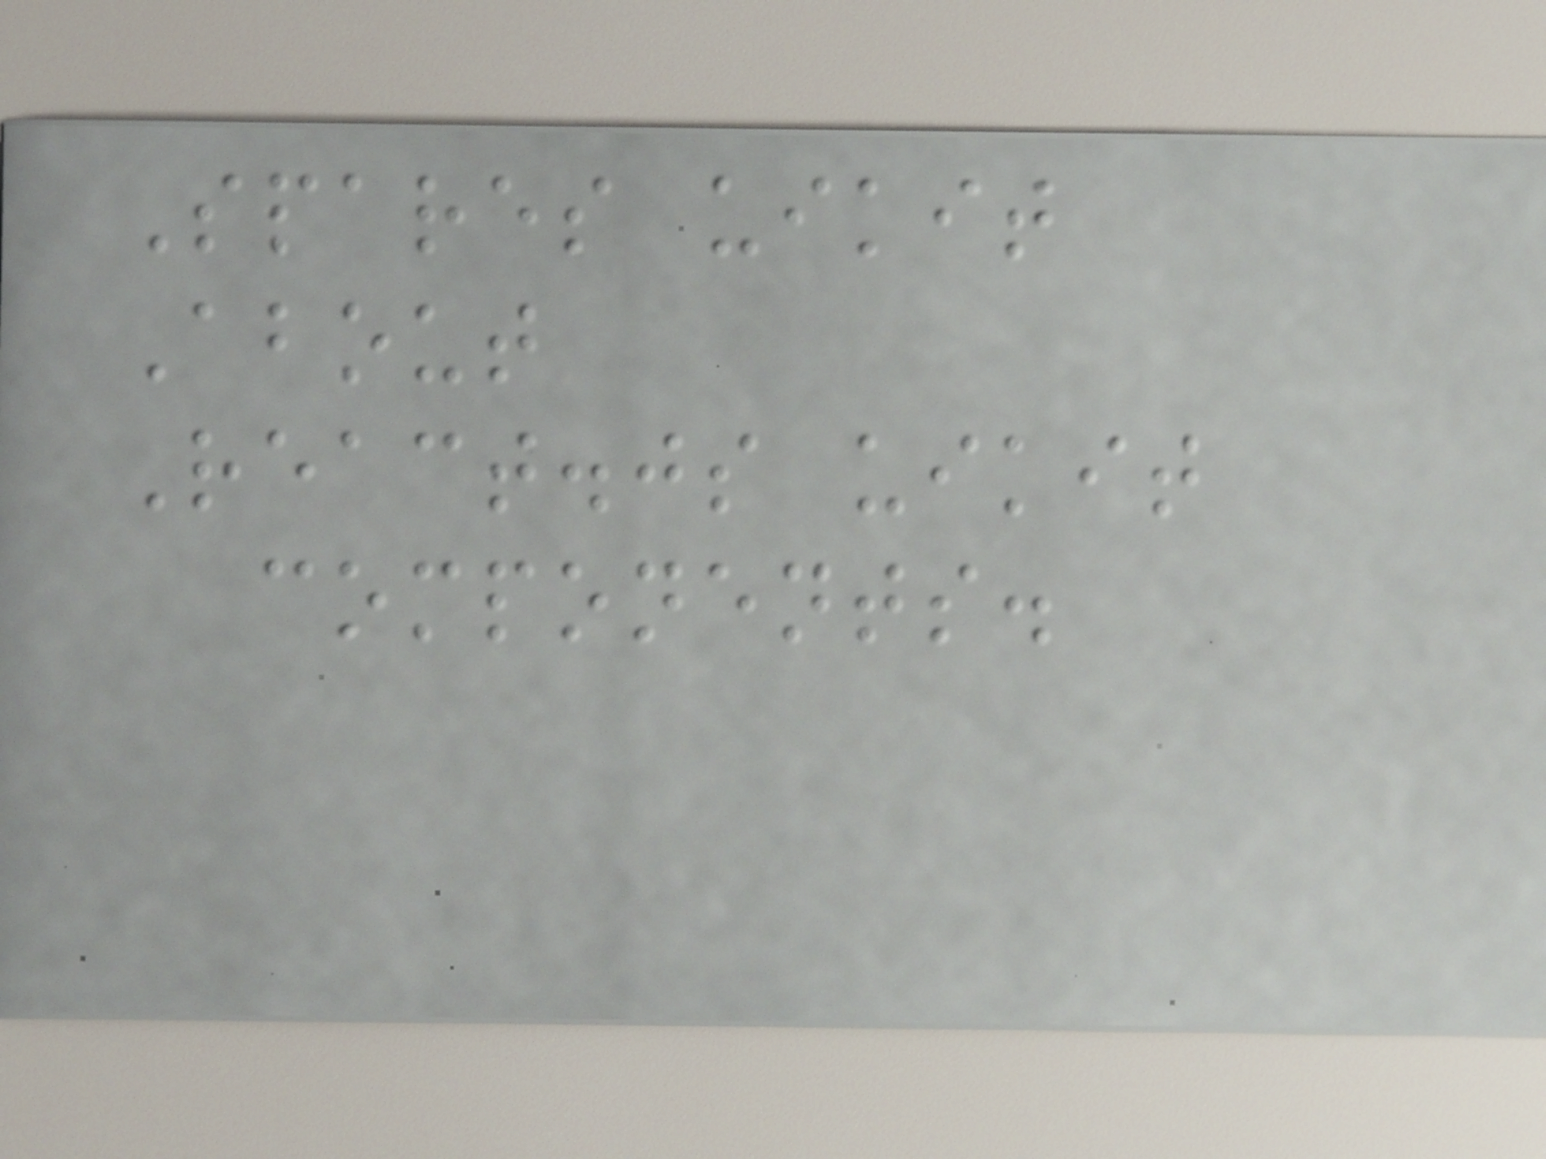Spares uikit
About
React.js uikit
components.
